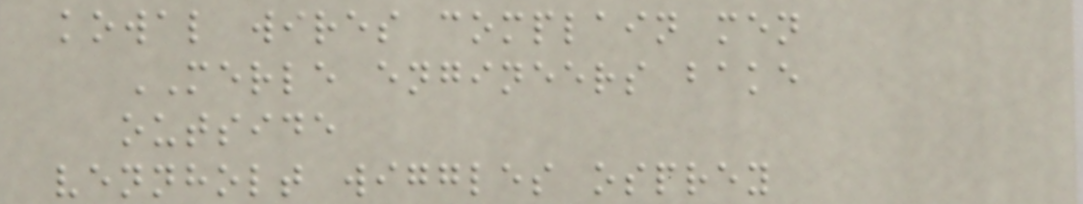kowal wires complain men
MERLE engineers bake
outside
vennholt wiggles osprey
